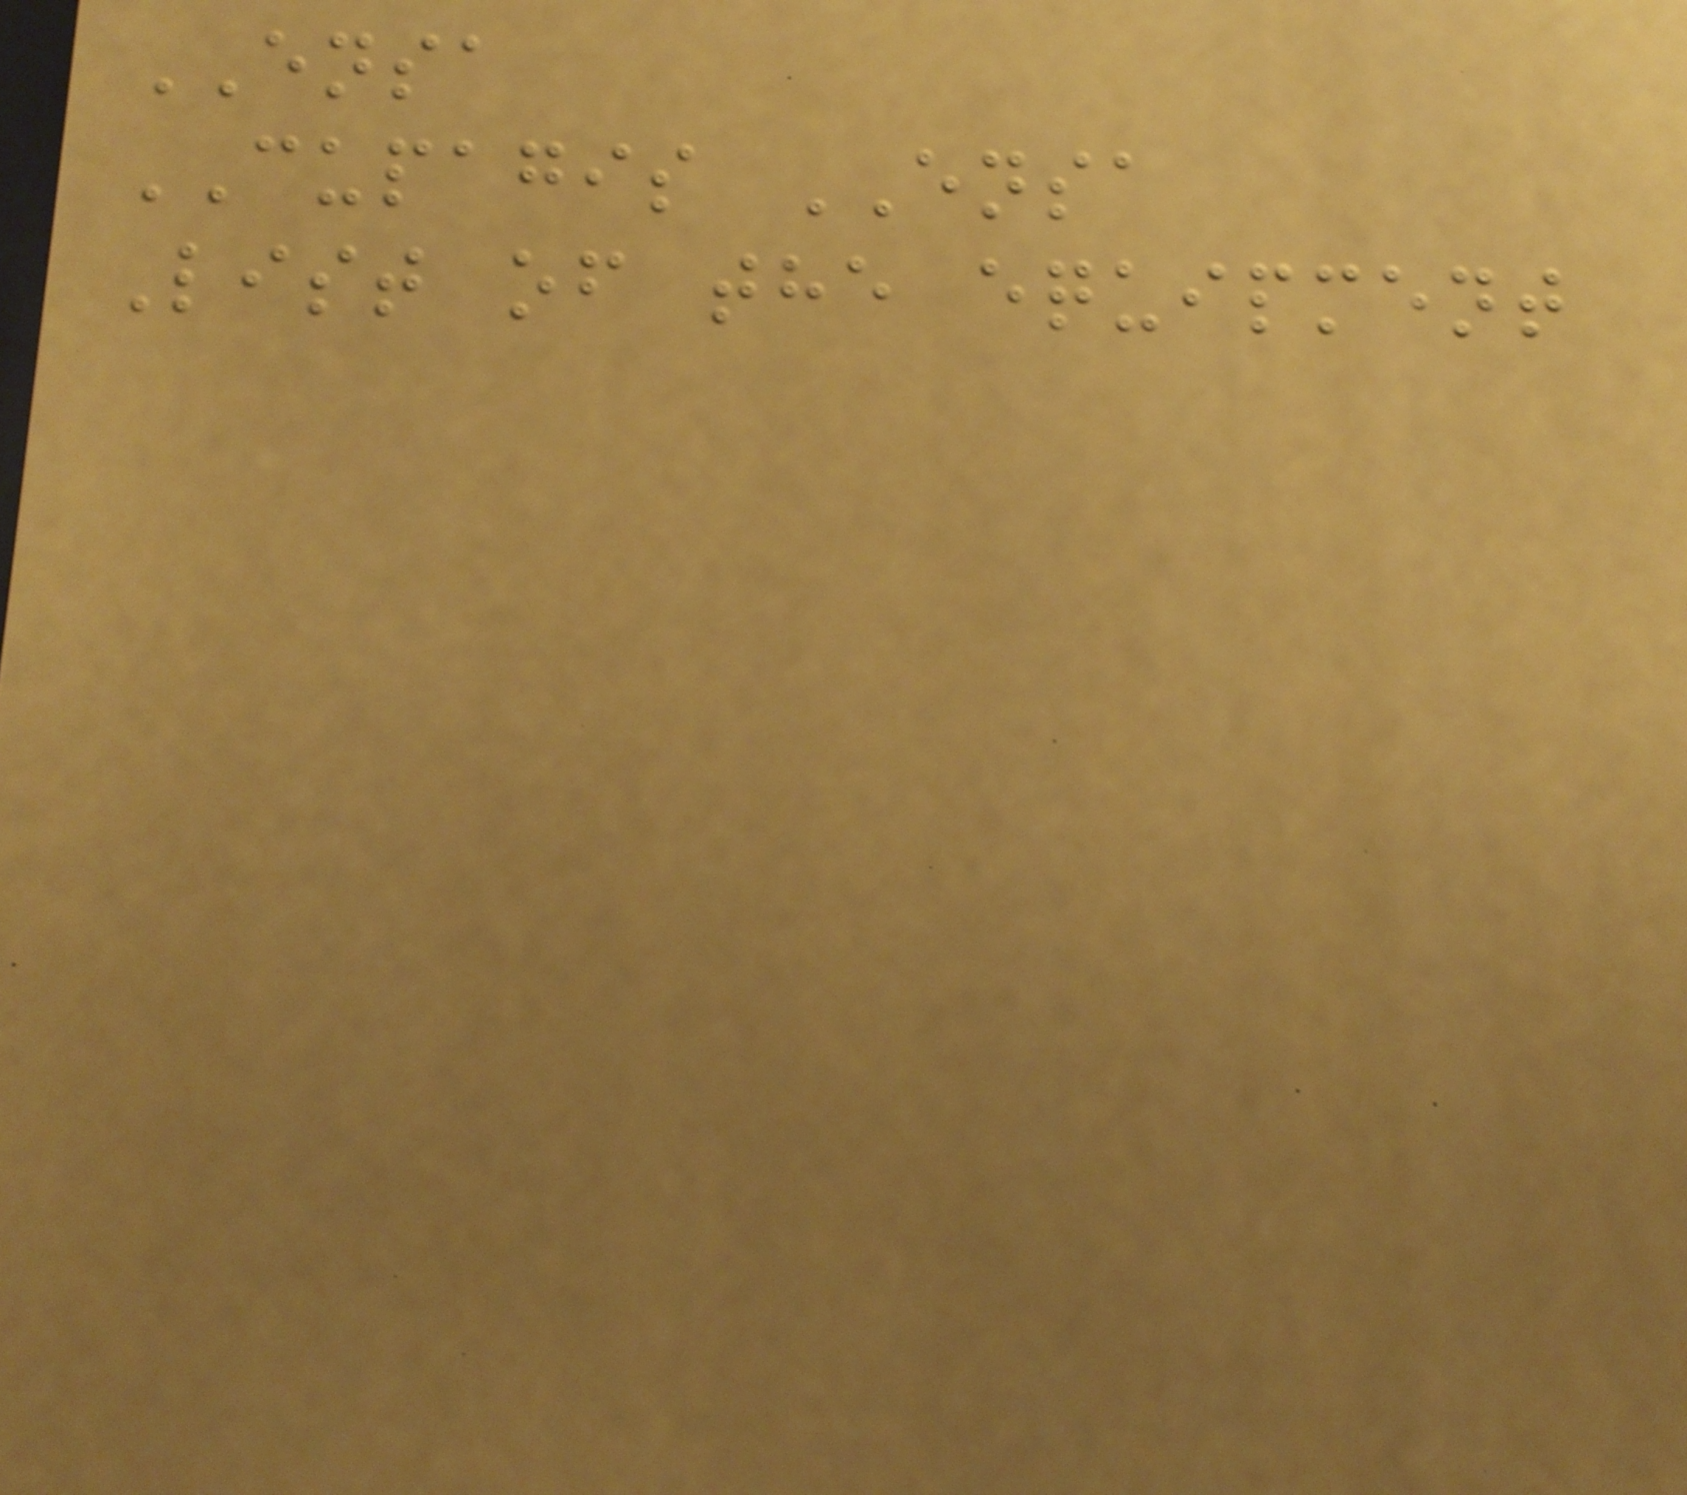ENSA
CUPAGIS ENSA
List of the equipment
